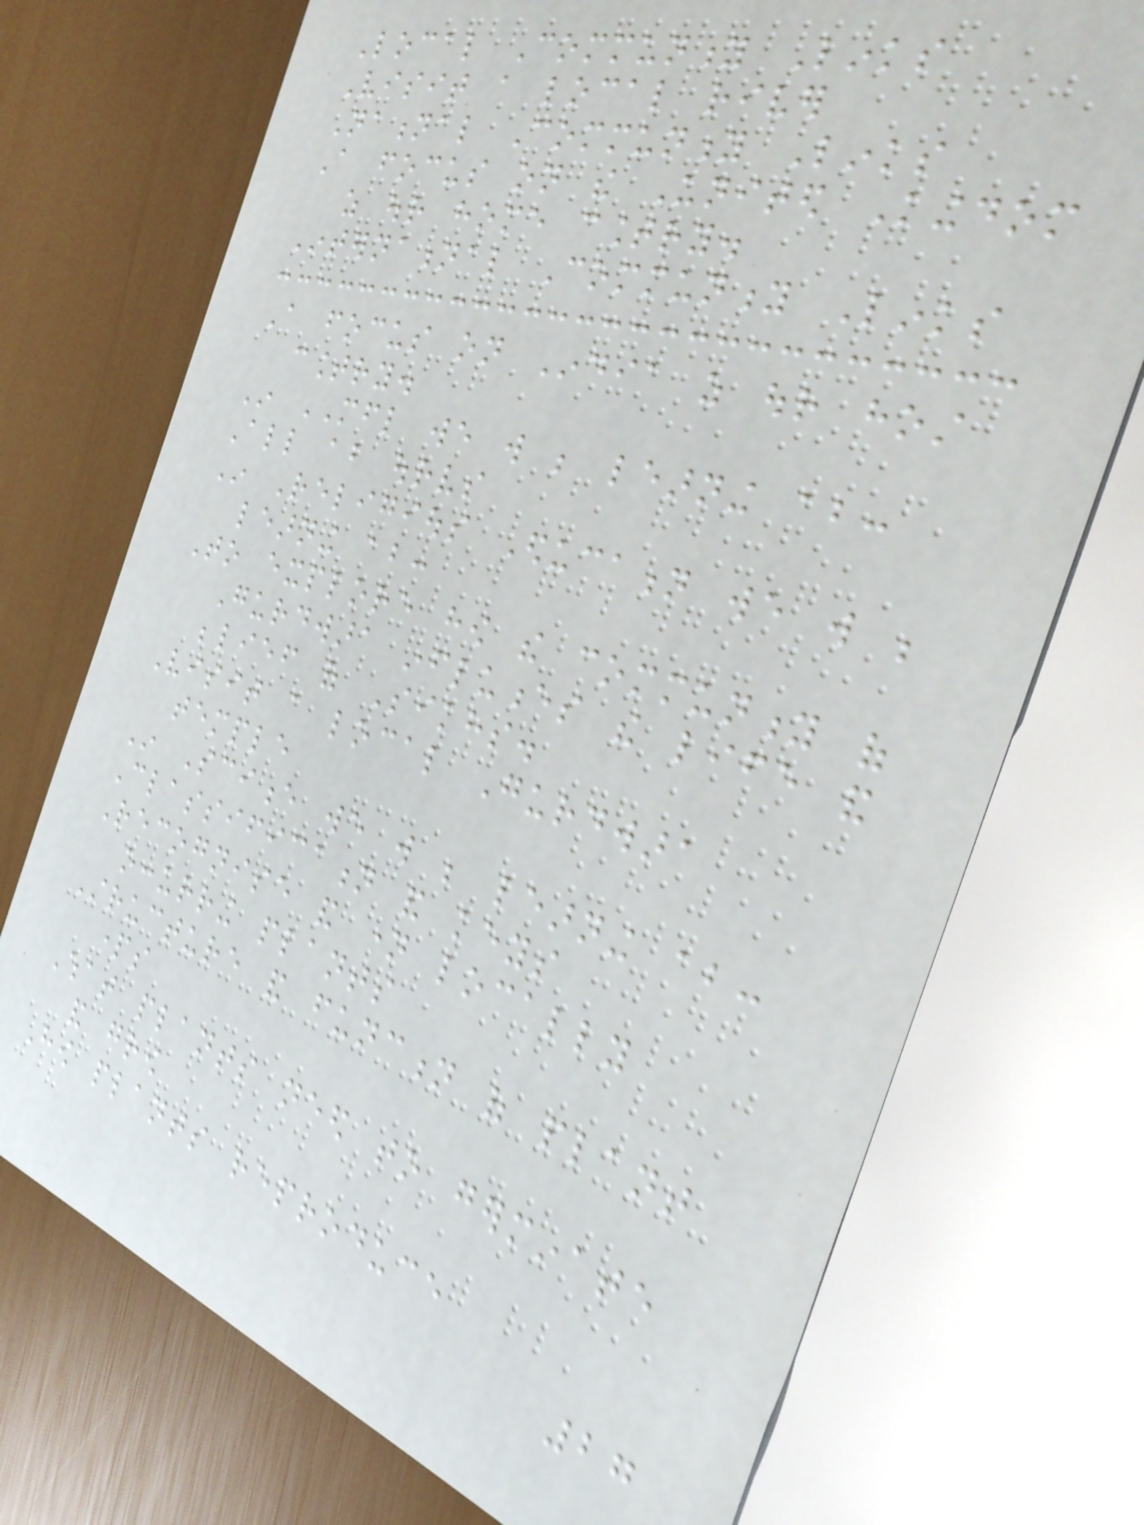Local Community Links
Visit a local river
National Community Links
A focus on the United Kingdom
as our home country.
International Community Links
A focus on India as our host
country.
In MFL we will be learning about:
All about ourselves
In Religious Education we will be
learning about:
To explore how the community of
Gurdwara influences the life and
belief of Sikhs.
Visit a local Gurdwara
temple
In Science we will be learning about:
Classification and keys
Recognise and name locally
occurring plants
Structure and function of plant
parts
What plants need to germinate
and grow
How plants reproduce
27
